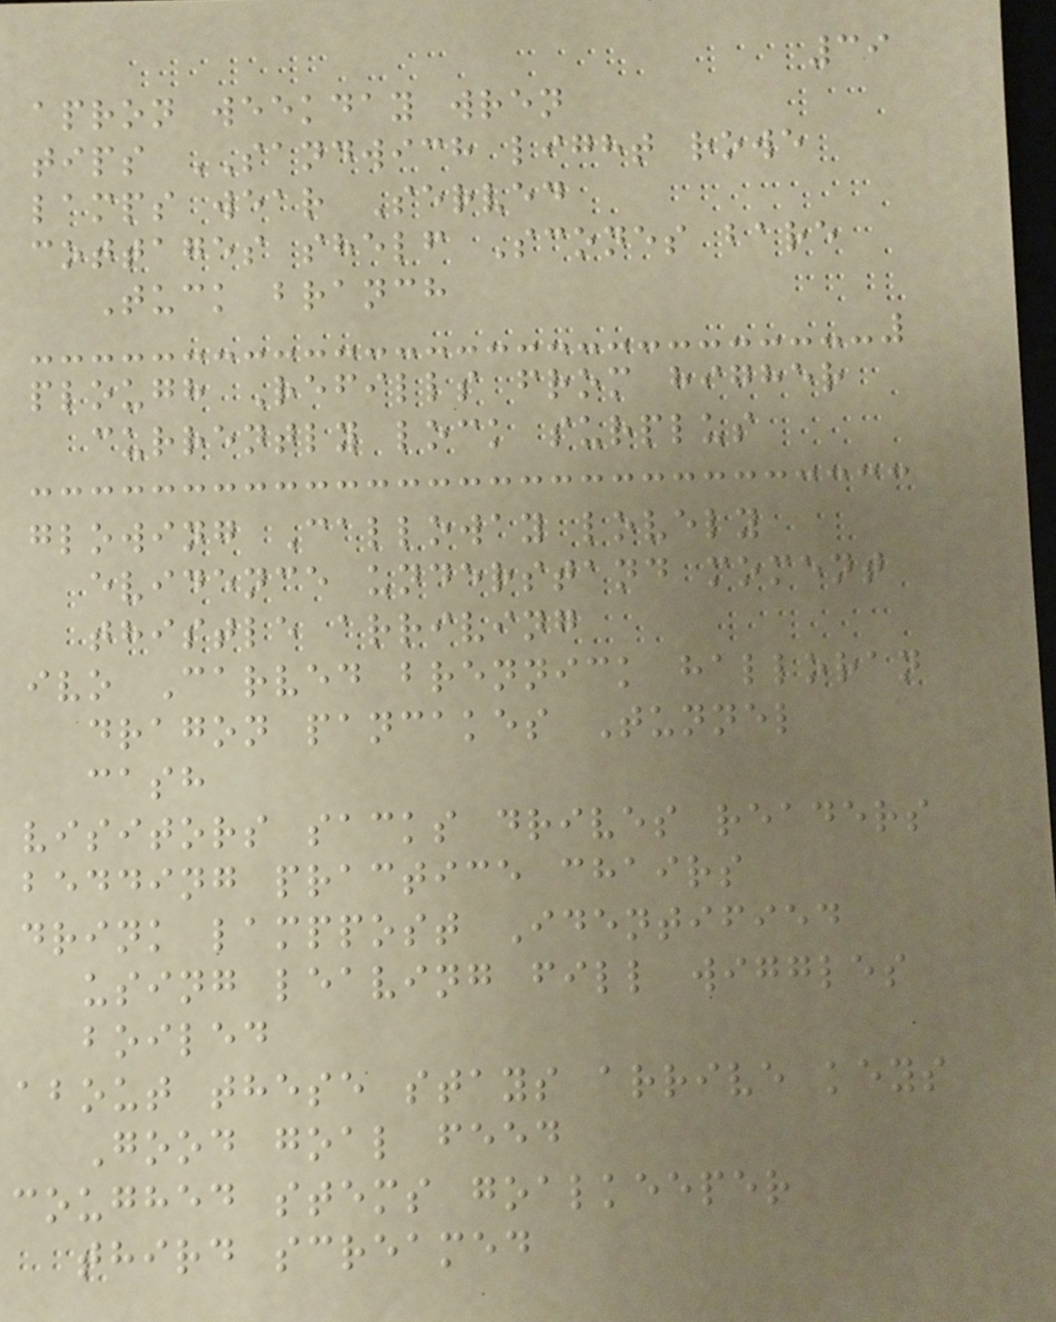39
apron weekday wren
tips SANDWICH light rowe
lamps wear Served
cottages shelf Scones bare
Tuck branch
plough Refills from higher
currently lock surplus
glowing Calloway lovely
evidence understand moment
thistle arriving
ivo Carved brennick halloran
dragon pancakes Tunnel
cash
visitors sacks drives readers
bedding practice chairs
drink lamppost Identified
using leaving fill wiggles
boiled
about these stays arrive keys
Good goal feed
coughed stems goalkeeper
third screamed
